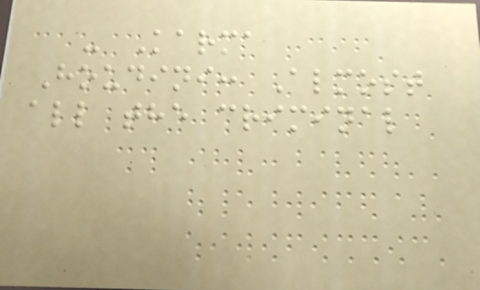- Karma
Houdini: Almost
all the criminal
